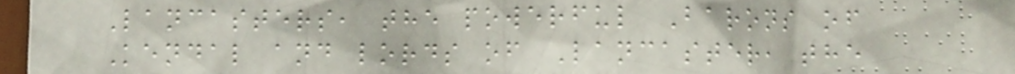Lancasters, the powerful Barons of
Kendal and lords of Lancaster, the
